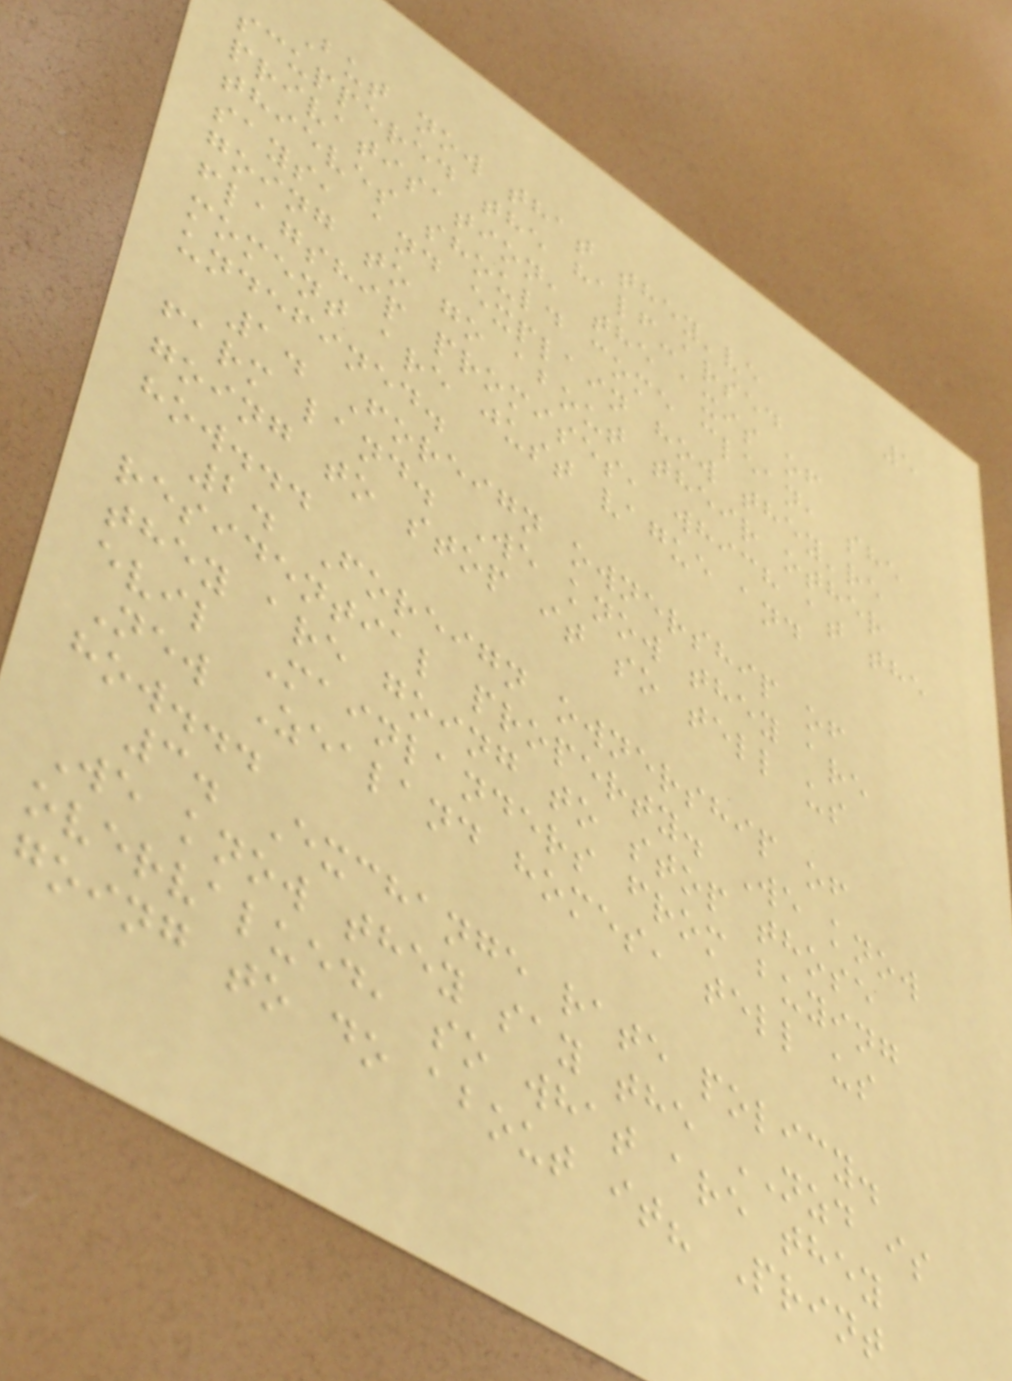5
But now that they've
scuppered the half-arsed
privatisation, the axis of
thieves should come clean, she
says, and explain how they're
going to go about their other
flagship promises, which at the
moment are just vague and
undefined.
1. Foreign ownership of
farm land. We know they are
going to stop it so tell us
how...
2. Foreign ownership of
residential property. We know
they are going to stop those
evil Mainlanders from buying
New Zealand homes, tell us
how...
3. Exchange rate policy.
We know they say the NZD is
overvalued, so what are they
going to do about it? Print
